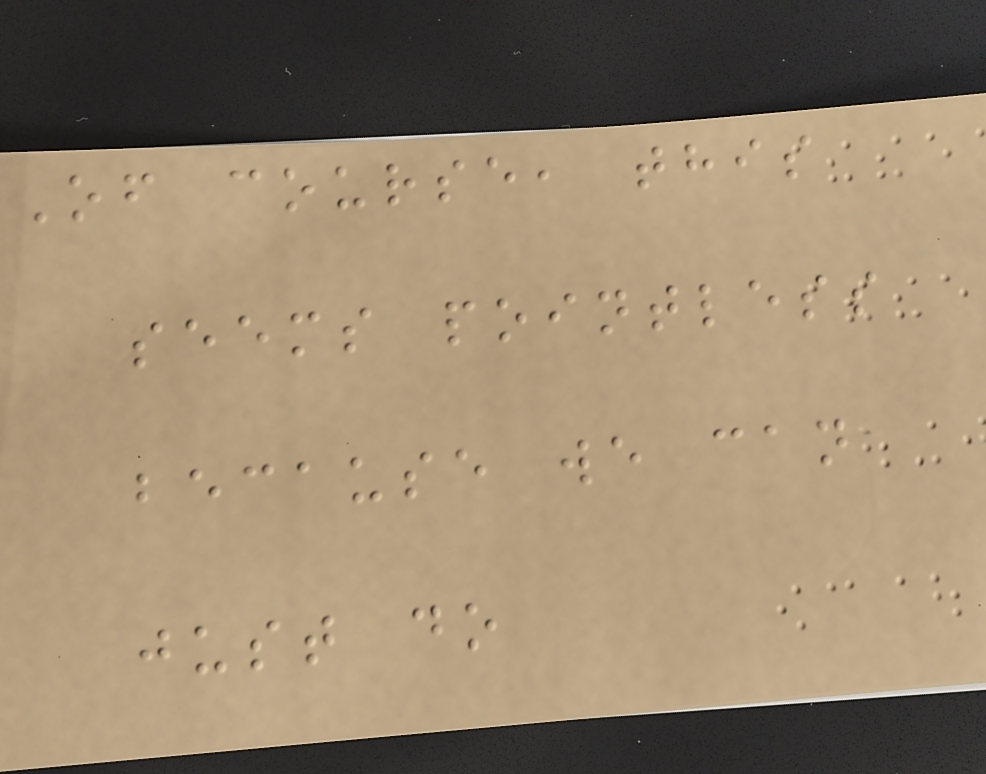Of course, this
seems pointless
because we can
just do
